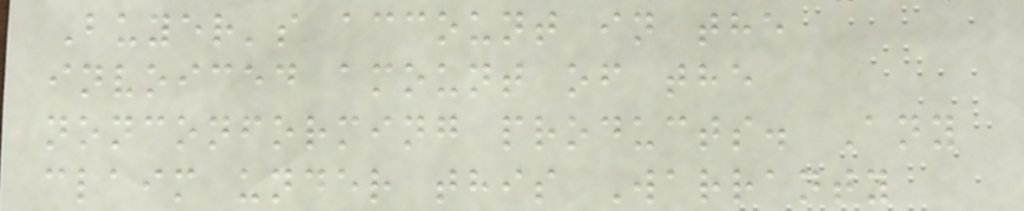Buyer's account in the
invoiced amount of the
nonconforming products. Any
claim under this Warranty
